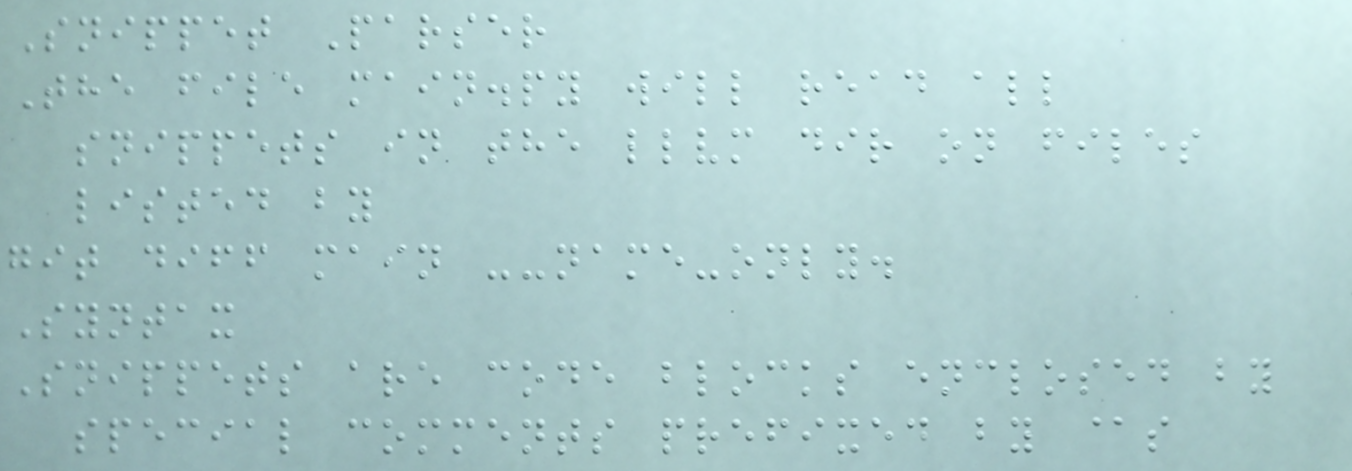Snippet Parser
The file main.py will read all
snippets in the llvm dir on files
listed by
git diff main --name-only.
Syntax
Snippets are code blocks enclosed by
special comments prefixed by @s
